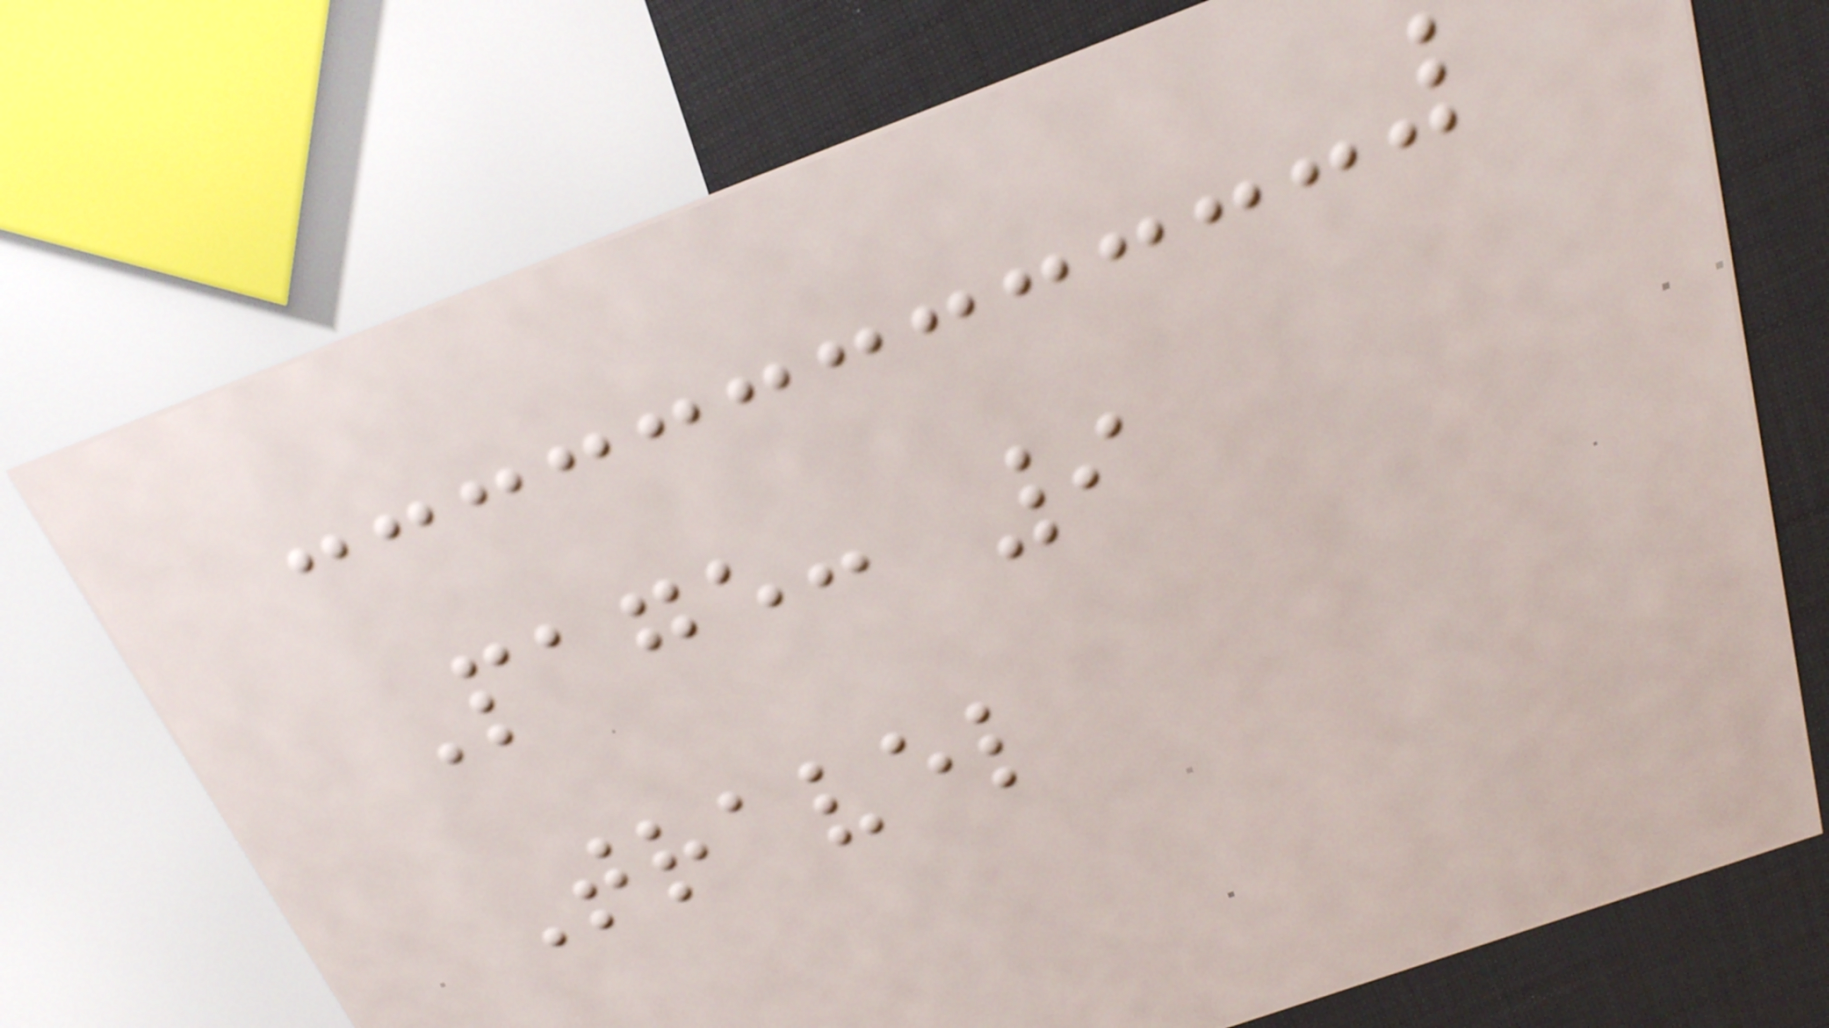Page: 9
Travel
